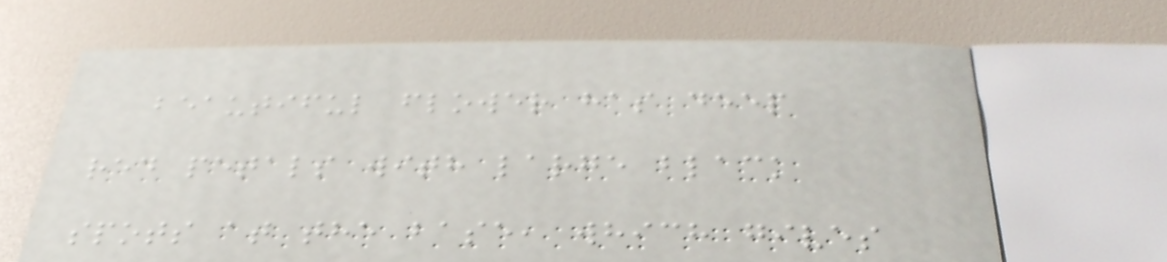beautiful flower has deep
red petals with large black
spots at the base, which gives
